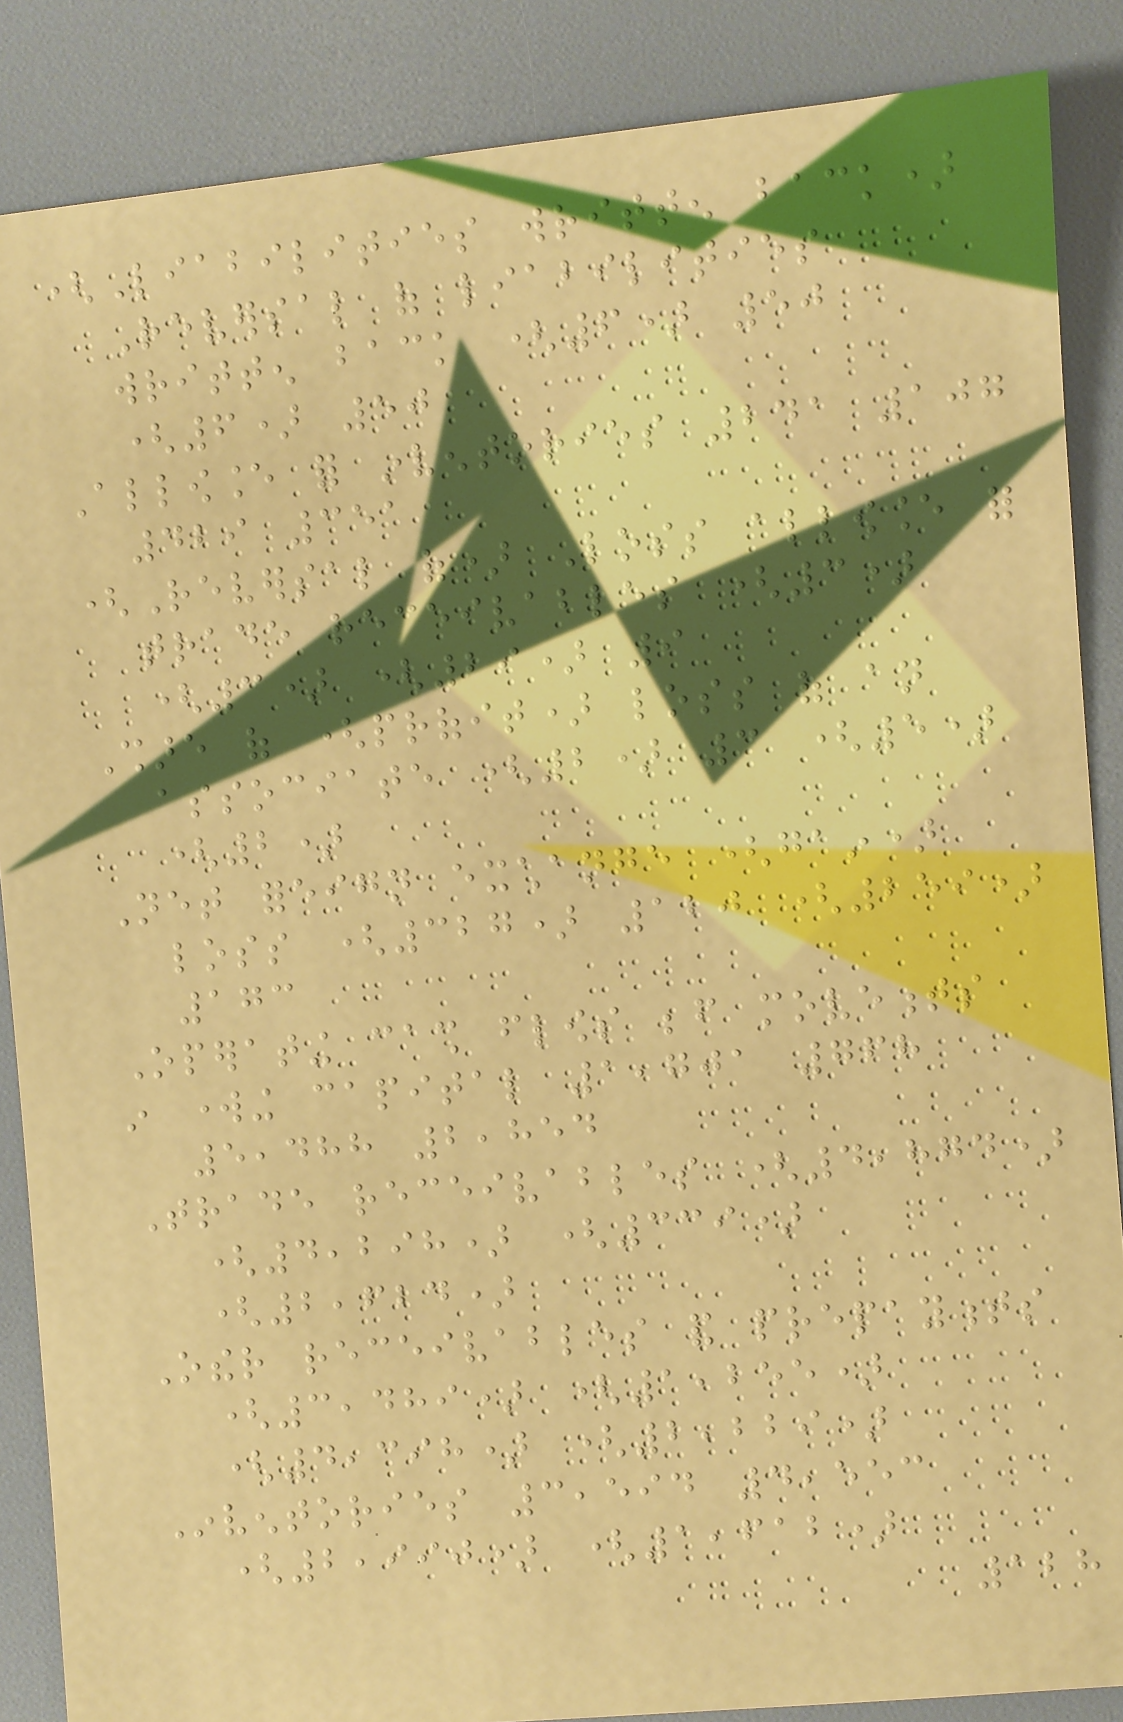(Liabilities written back)
Reversal of liabilities
written back (6) 50
(6) 50
Allowance for inventories 241 107
429 351
(Reversal of) Loss allowance for
trade receivables (3)
(3) (29) 9
Share of (profit) loss of an
associate (2) 3 (5)
(2)
Net foreign exchange (gain)
loss (327) 120 (259)
173
Operating cash flows before movements
in working capital 1,701 768
5,488 2,854
Trade receivables (4,874)
(4,298) (339)
(2,624)
Other receivables and prepayments
(3,489) (1,255)
(4,398) (2,229)
Inventories 3,594 4,553
(2,990) (1,612)
128
